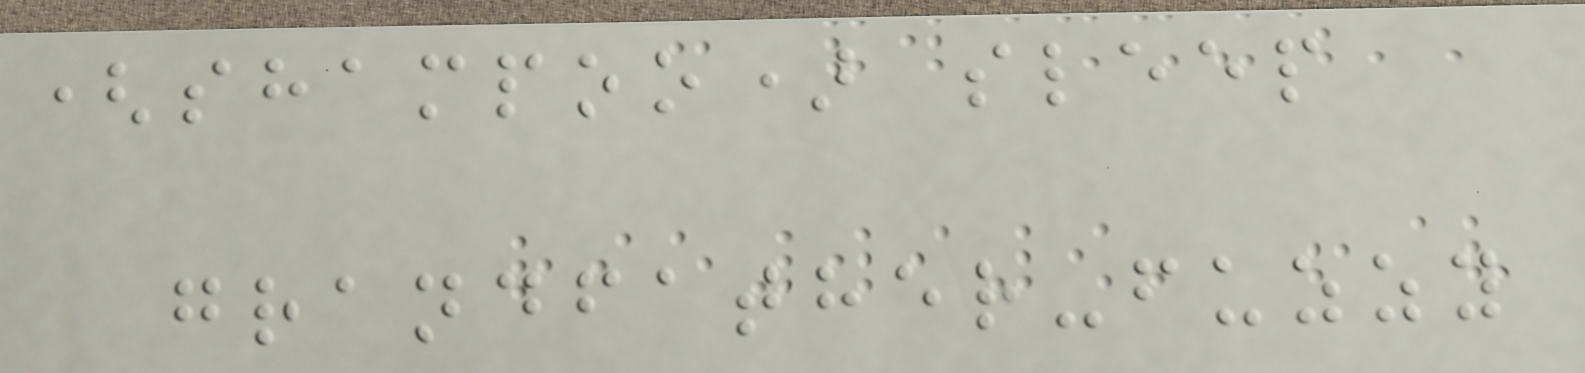(shampoo) sleep
grandfather-fuzzy
